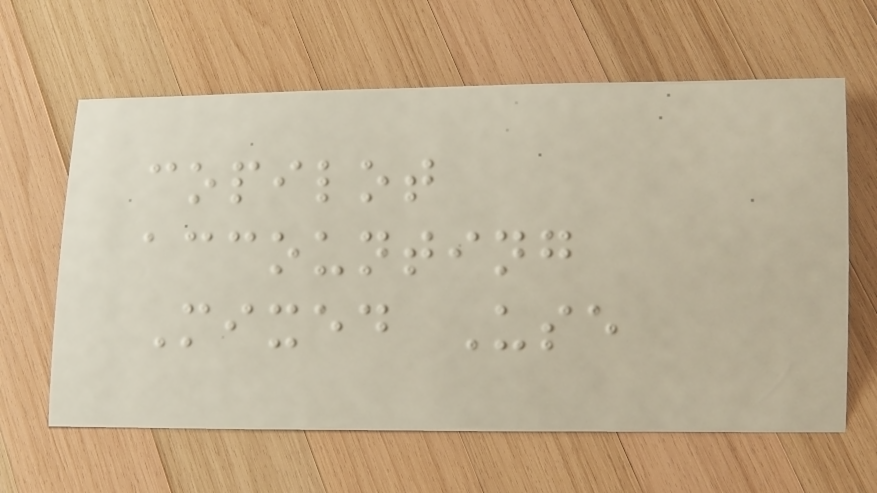copilot
accounting
Mixed Use
